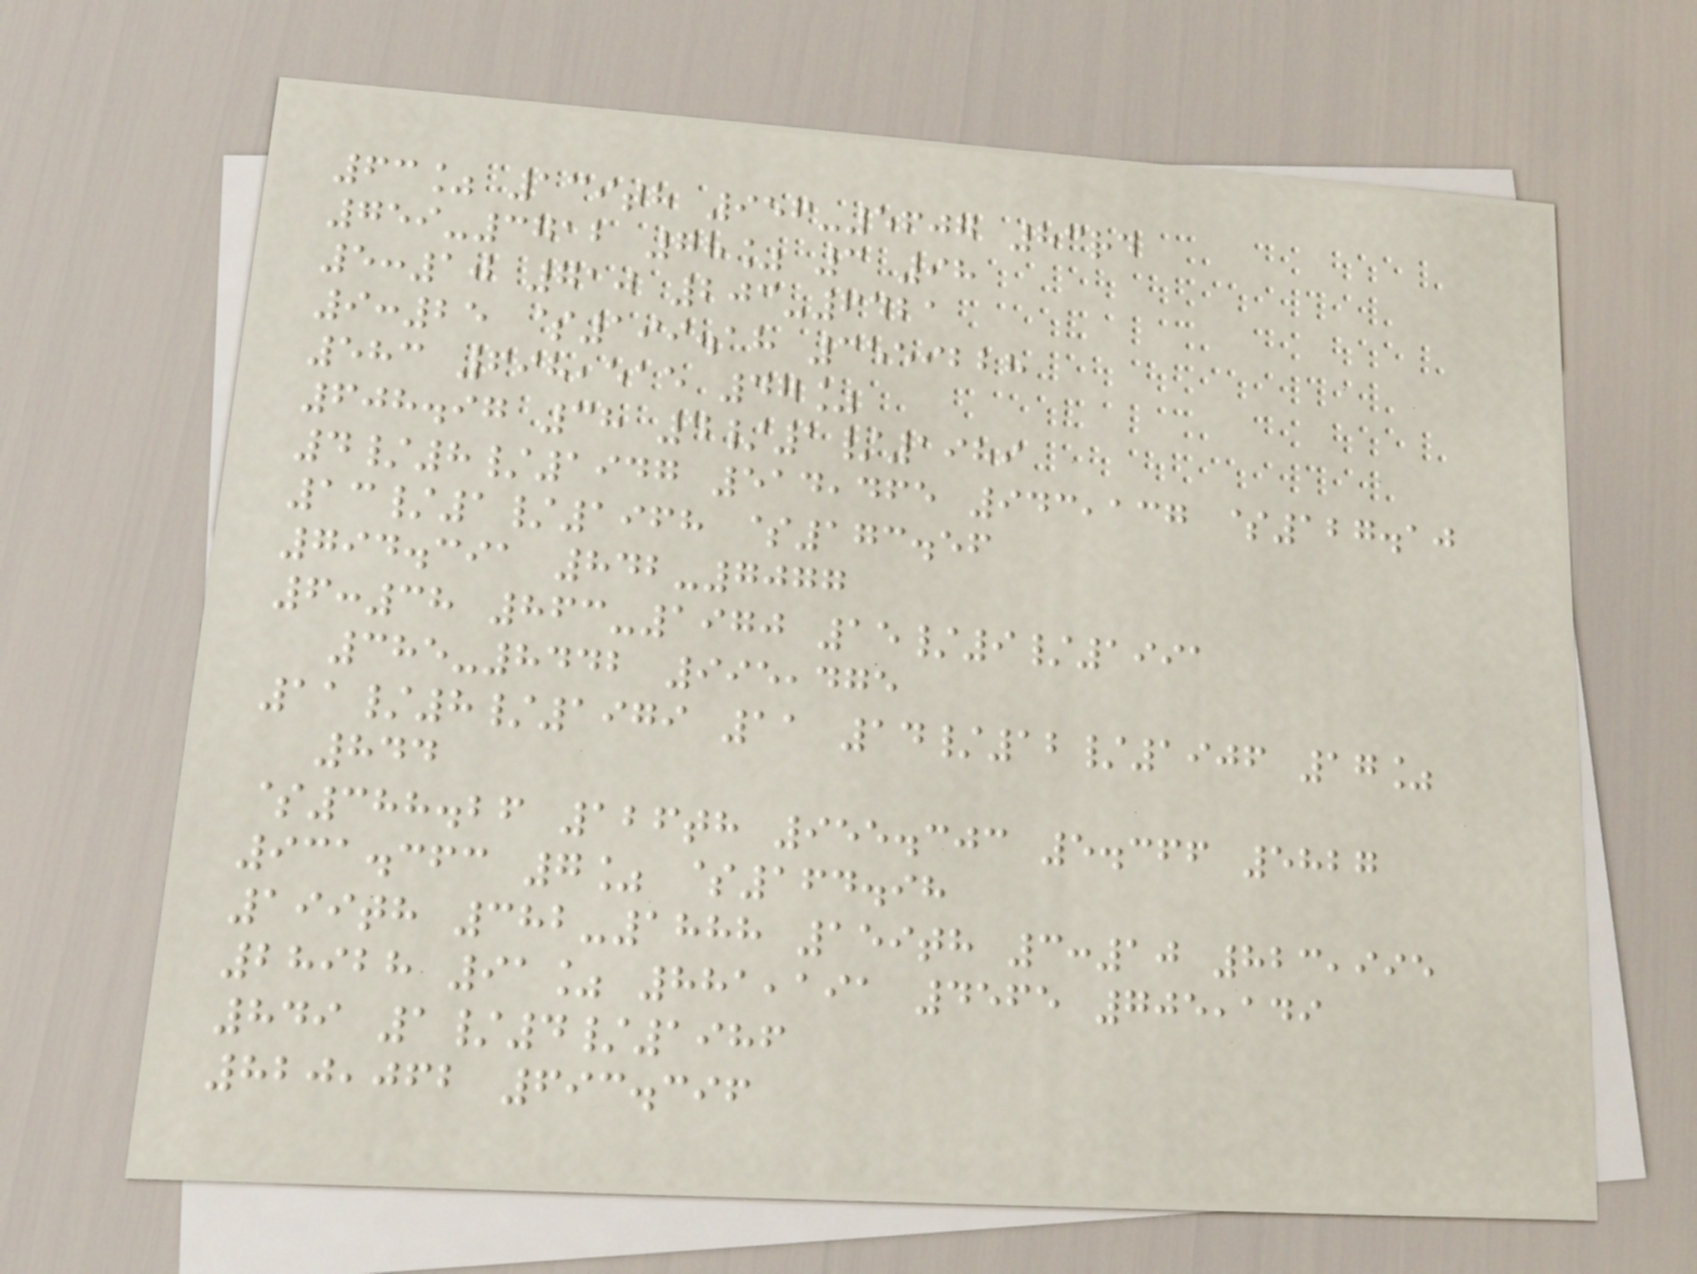63% 139th 956-5607 83rd
759-3712 78% 3 98
5:10 710 203-6421
9:25 $199.18 3559228
583 698,515 47%
608.97 38 4/1/1989
4/8/1947 514,465 943,137 $127.10
13/1/1968 $173.56
794.391 842-7077
6:38 863-1970 15/9/1991
385-8442 995,475
11/8/1979 11 14/12/1906 17%
844
$388.26 126th 955.303 5.366 5827
931.363 7% $164.98
199th 382-1888 159th 3:10 823,995
28928 91% 881,191 4565 705,149
849 1/4/1986
820,062 693.396
